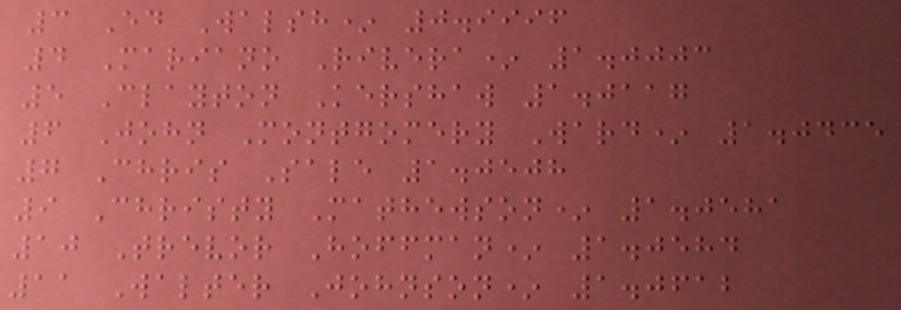3 Ed Walsh* 0.9996
4 Mariano Rivera* 1.0003
5 Clayton Kershaw 1.0117
6 John Montgomery Ward* 1.0435
7 Chris Sale 1.0508
9 Christy Mathewson* 1.0581
10 Trevor Hoffman* 1.0584
11 Walter Johnson* 1.0612
